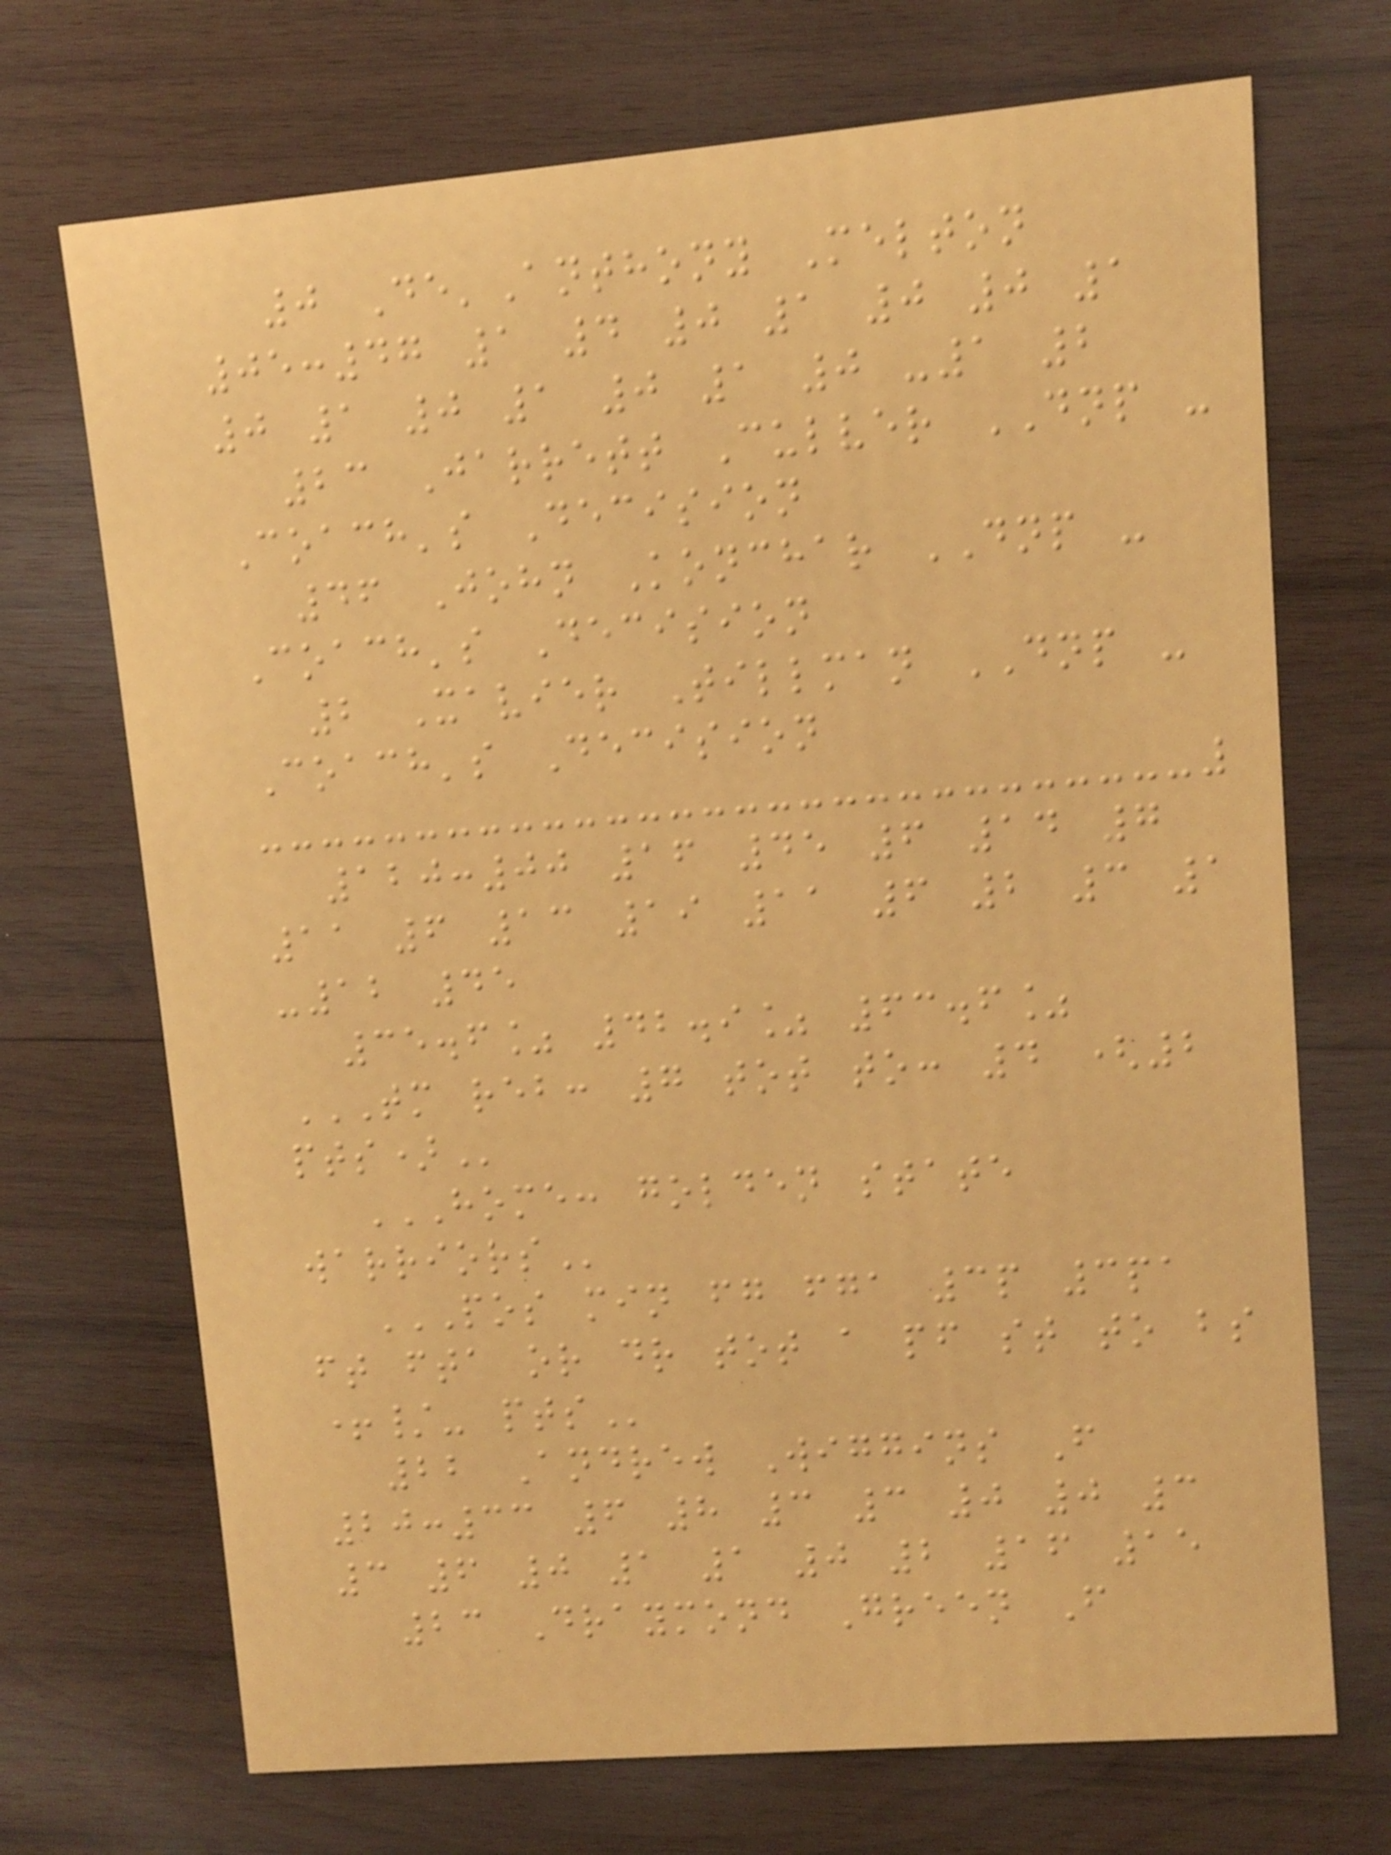0 De'Anthony Melton
05:47 1 4 0 1 0 0 1
0 1 0 1 0 1 0 -1 2
23 Jarrett Culver DNP -
Coach's Decision
46 John Konchar DNP -
Coach's Decision
2 Xavier Tillman DNP -
Coach's Decision
120:00 16 45 6 14 7
11 6 13 19 11 6 2 3 1
-12 45
35.6% 42.9% 63.6%
TM REB: 7 TOT TO: 4 (2
PTS)
HOME: GOLDEN STATE
WARRIORS
POS MIN FG FGA 3P 3PA
FT FTA OR DR TOT A PF ST TO BS
+/- PTS
22 Andrew Wiggins F
20:33 6 8 3 3 0 0 3
3 6 0 1 1 0 2 16 15
23 Draymond Green F
